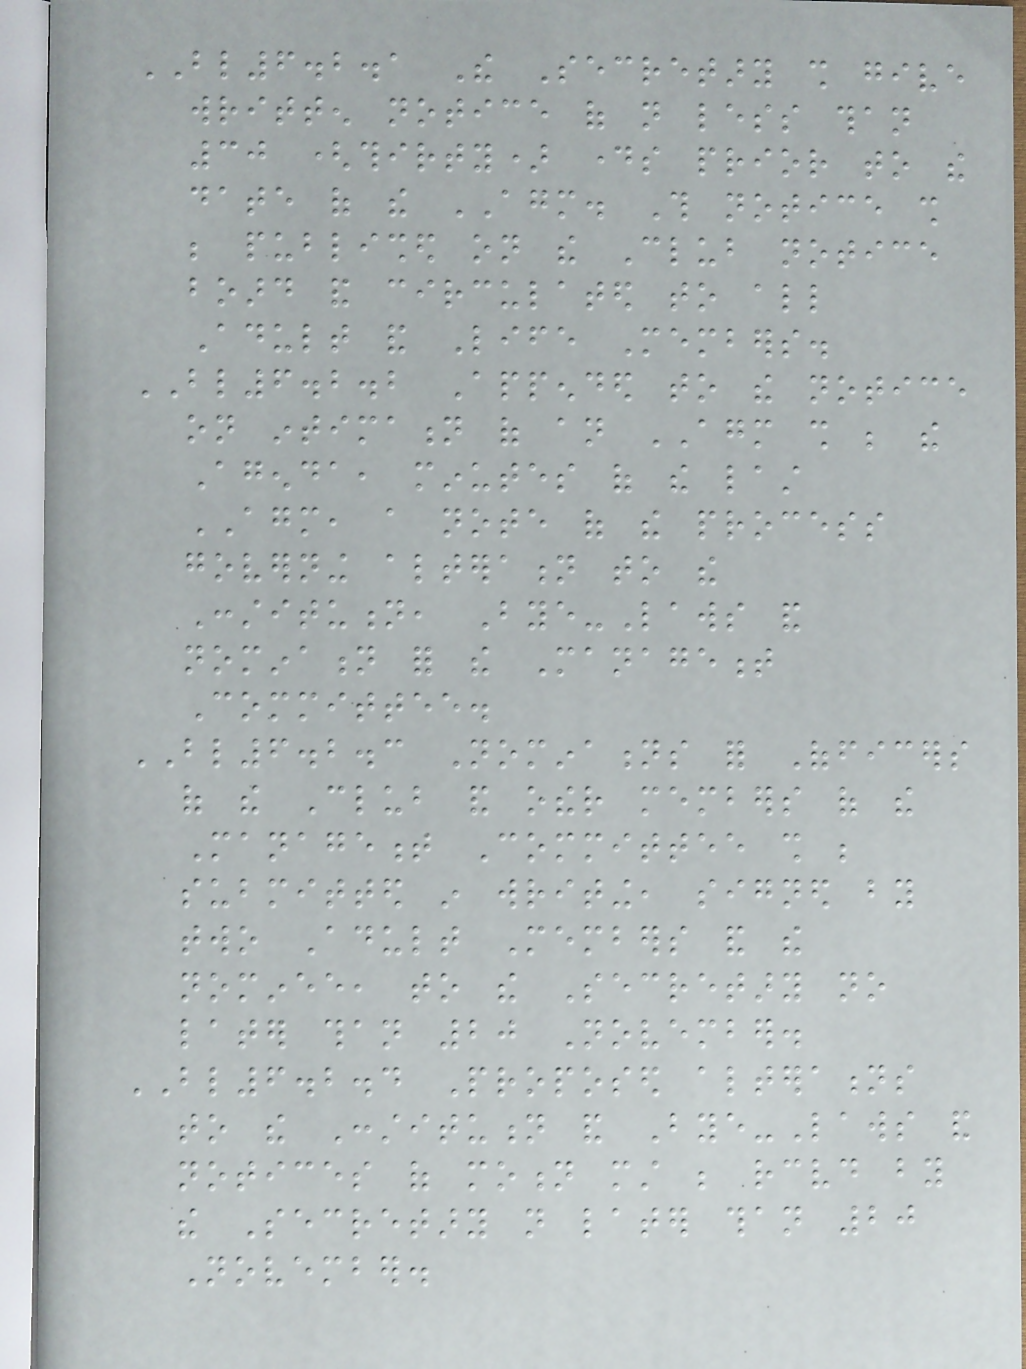BL6.2.1 The Secretary shall give
written notice of not less than
30 (thirty) days prior to the
date of the AGM. This notice shall
be published on the Club notice
board and circulated to all
Adult and Life Members.
BL6.2.2 Appended to the notice
on intimation of an AGM shall be the
Agenda, minutes of the last
AGM, a note of the process
governing alteration to the
Constitution, Bye-Laws and
nomination for the Management
Committee.
BL6.2.3 Nominations for Officers
of the Club and other members of the
Management Committee shall be
submitted in writing, signed by
two Adult Members and the
nominee, to the Secretary no
later than 20 November.
BL6.2.4 Proposed alterations
to the Constitution and Bye-Laws and
notices of motion must be received by
the Secretary not later than 20
November.
